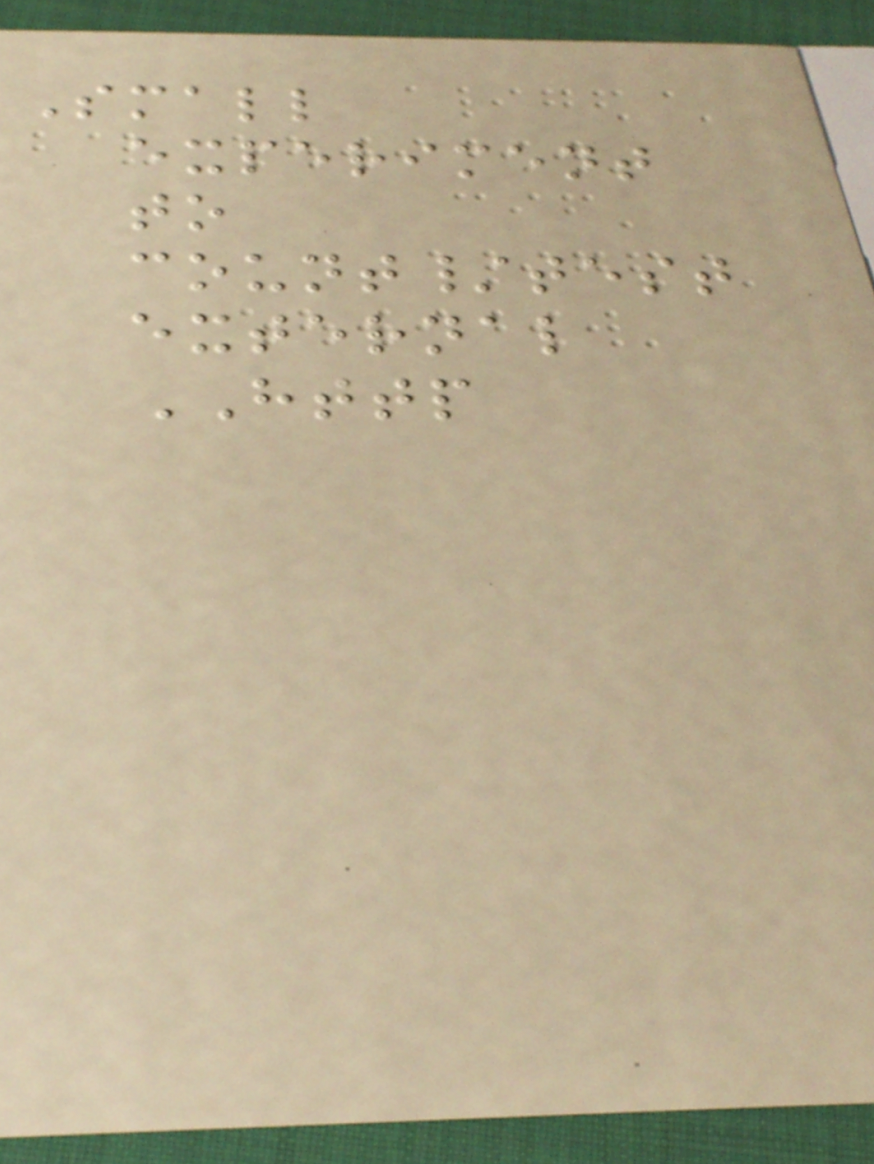Small
experiment
to
count/test
external
HTTP
